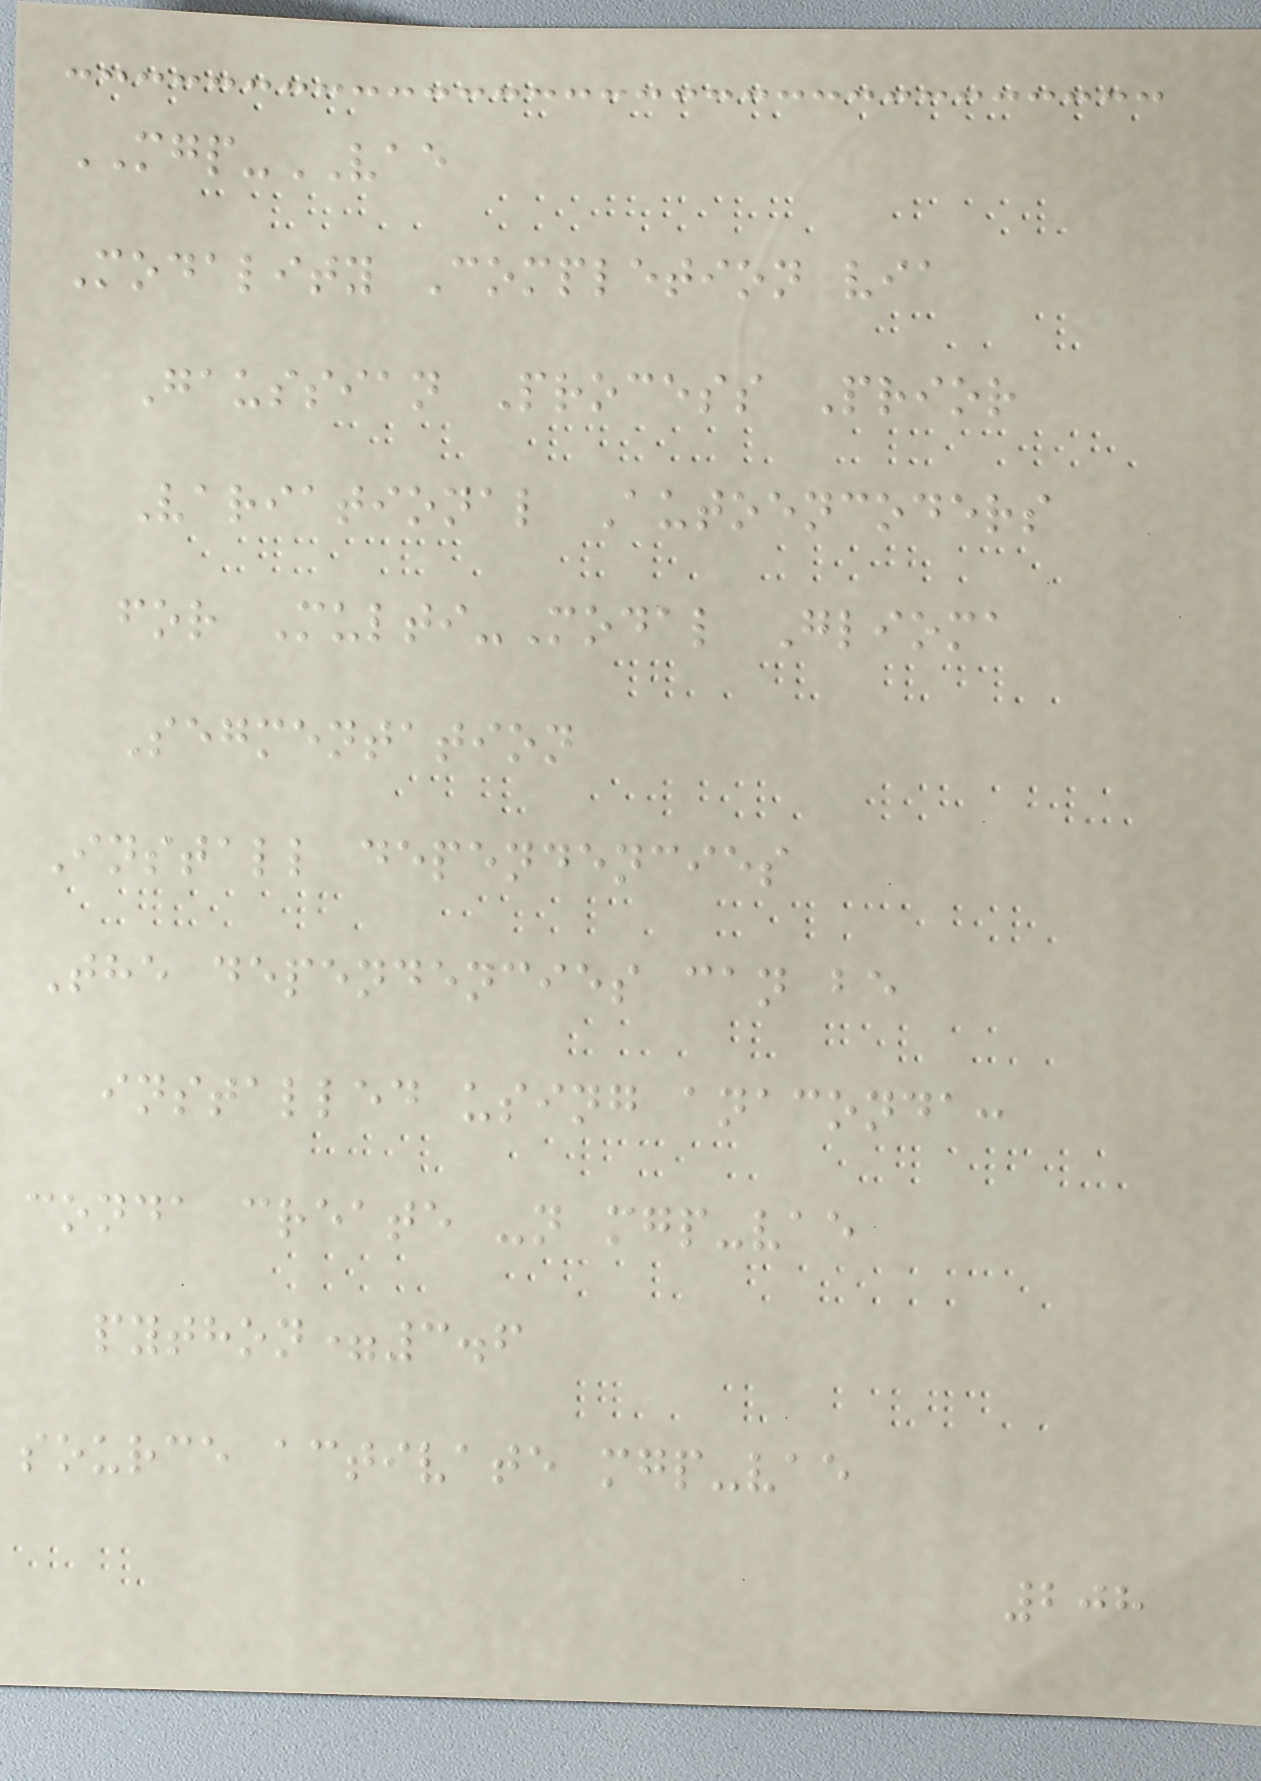MGP-VAE
Modality Completion via
Gaussian Process Prior
Variational Autoencoders
for Multi-Modal Glioma
Segmentation
Install dependencies
The dependencies can be
installed using anaconda:
conda create -n mgp-vae
python=3.6
source activate mgp-vae
208
